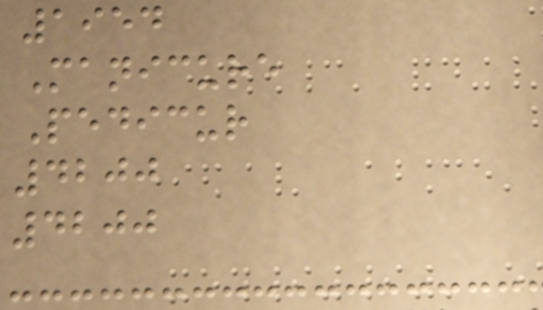1954
Manicure
Pedicur
4200
4200
